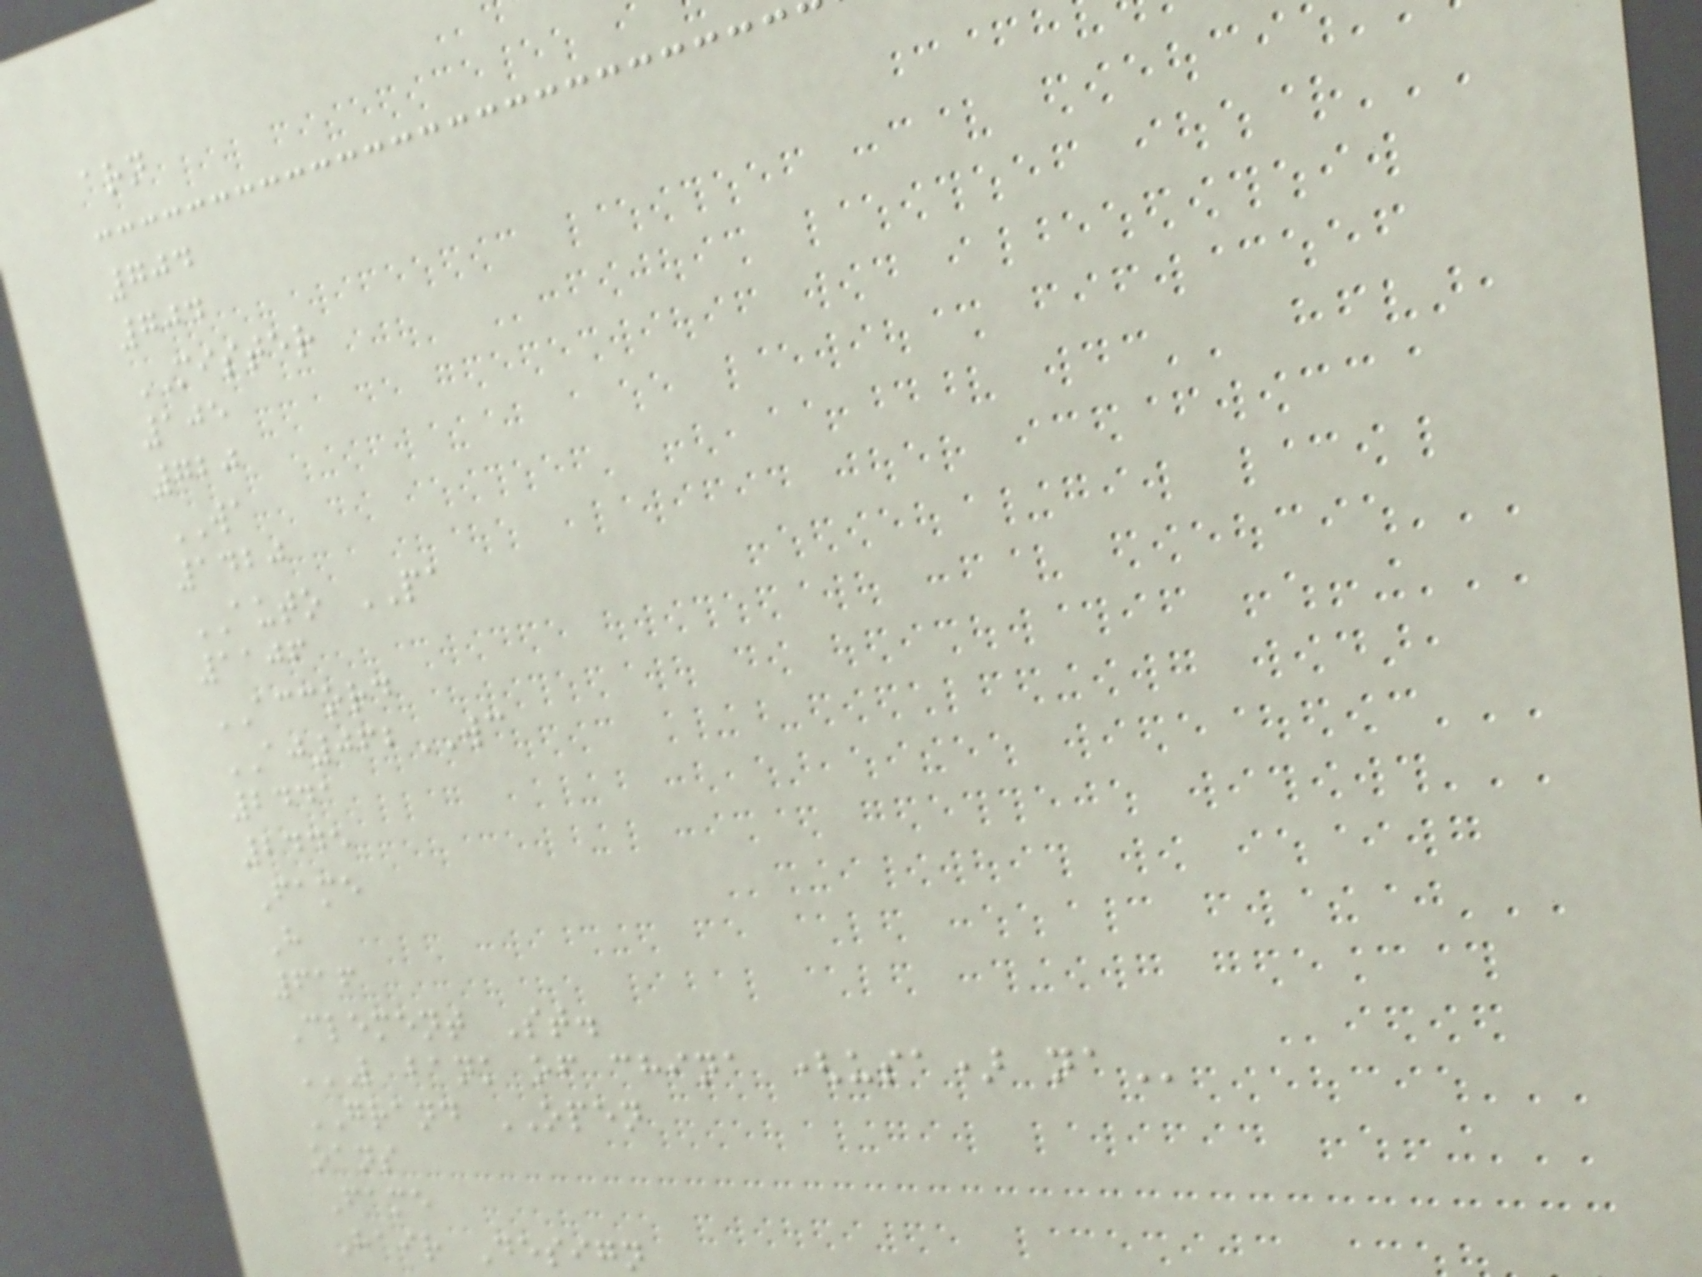arn
704
704
MISTER
105
720
WA
1420
AUTO PA
1106
ACCORD
AJ062WC
2441
2445
Fame
H
616
Clement St.
L BANK OF CHINA (USA) NA
GRAND OPEN
oans
Fame
Hair Design
